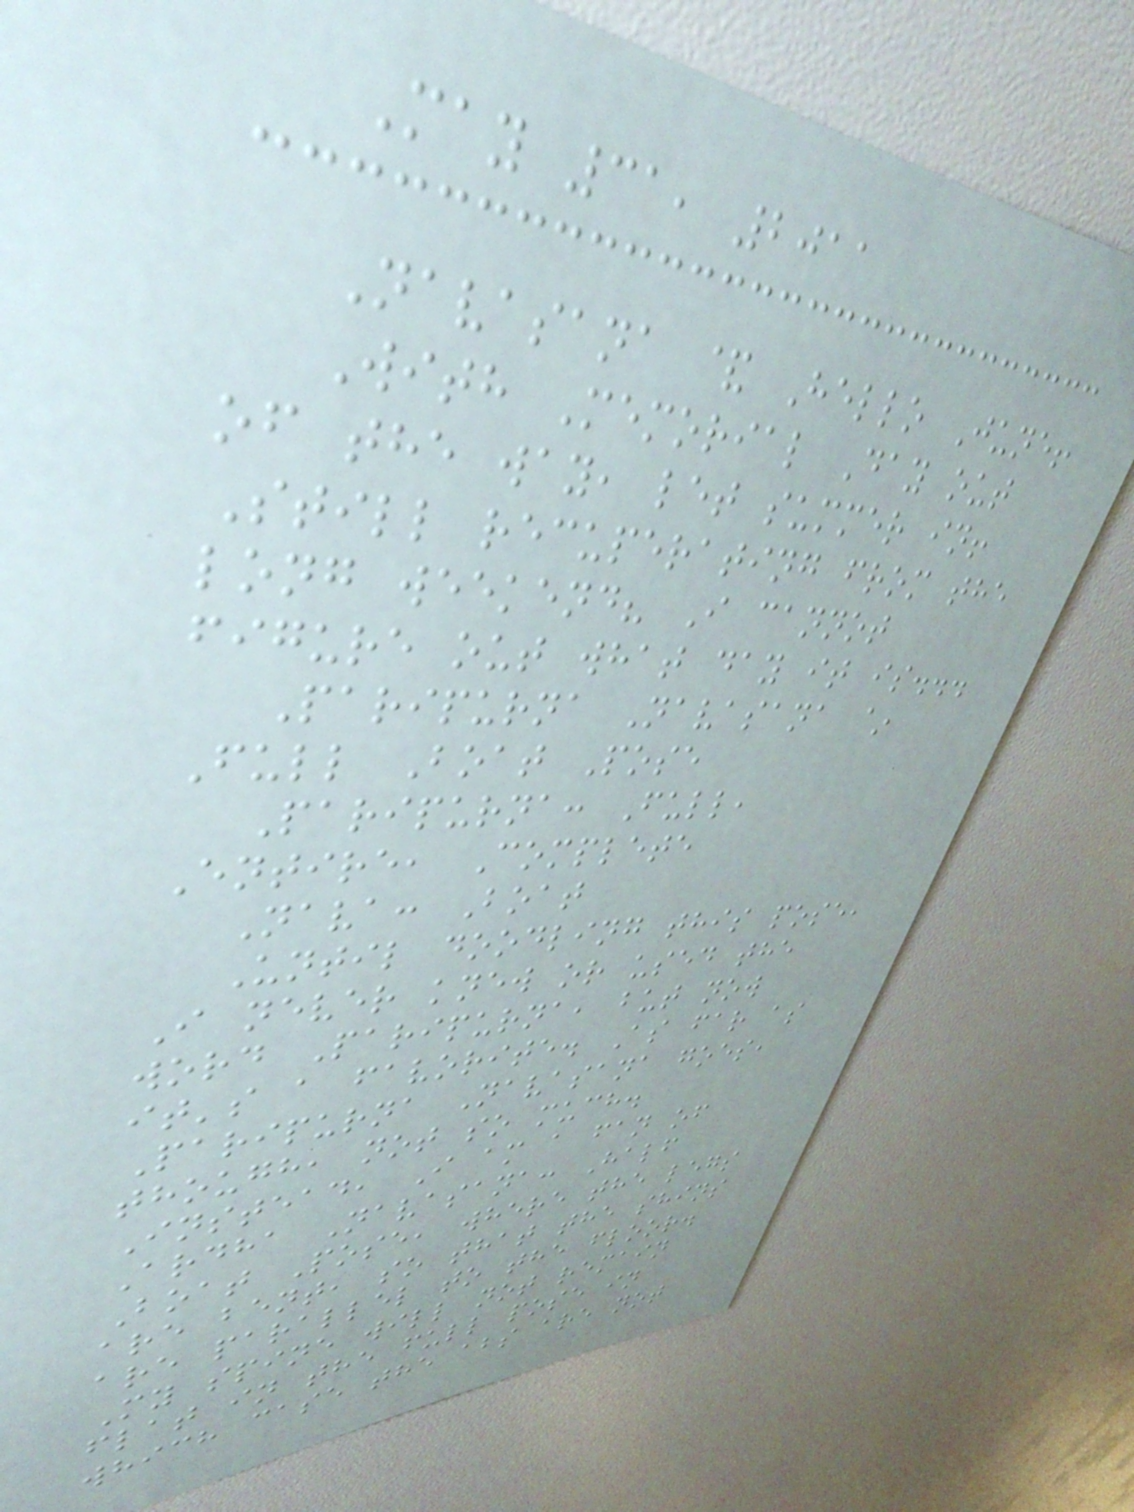May 31, 2011
Navasana & Hello June!
With Memorial Day out
of the way, let summer in!
Still recuperating from the
long weekend? I cannot
figure out what day it is...
Paripurna Navasana ~
Full Boat Pose
Paripurna: Full,
Entire, Complete
Nava: Boat
Until doodling this pose,
I never knew or used the
word Paripurna, but now
it's a favorite. As far as
Paripurna Navasana goes,
though, not so much.
Instead, I am a fan of
Ardha Navasana: Half
Boat Pose, where the legs
are bent, so that the shins
are parallel to the floor.
My spine will not remain
flat in the full pose in
which case the abs are not
